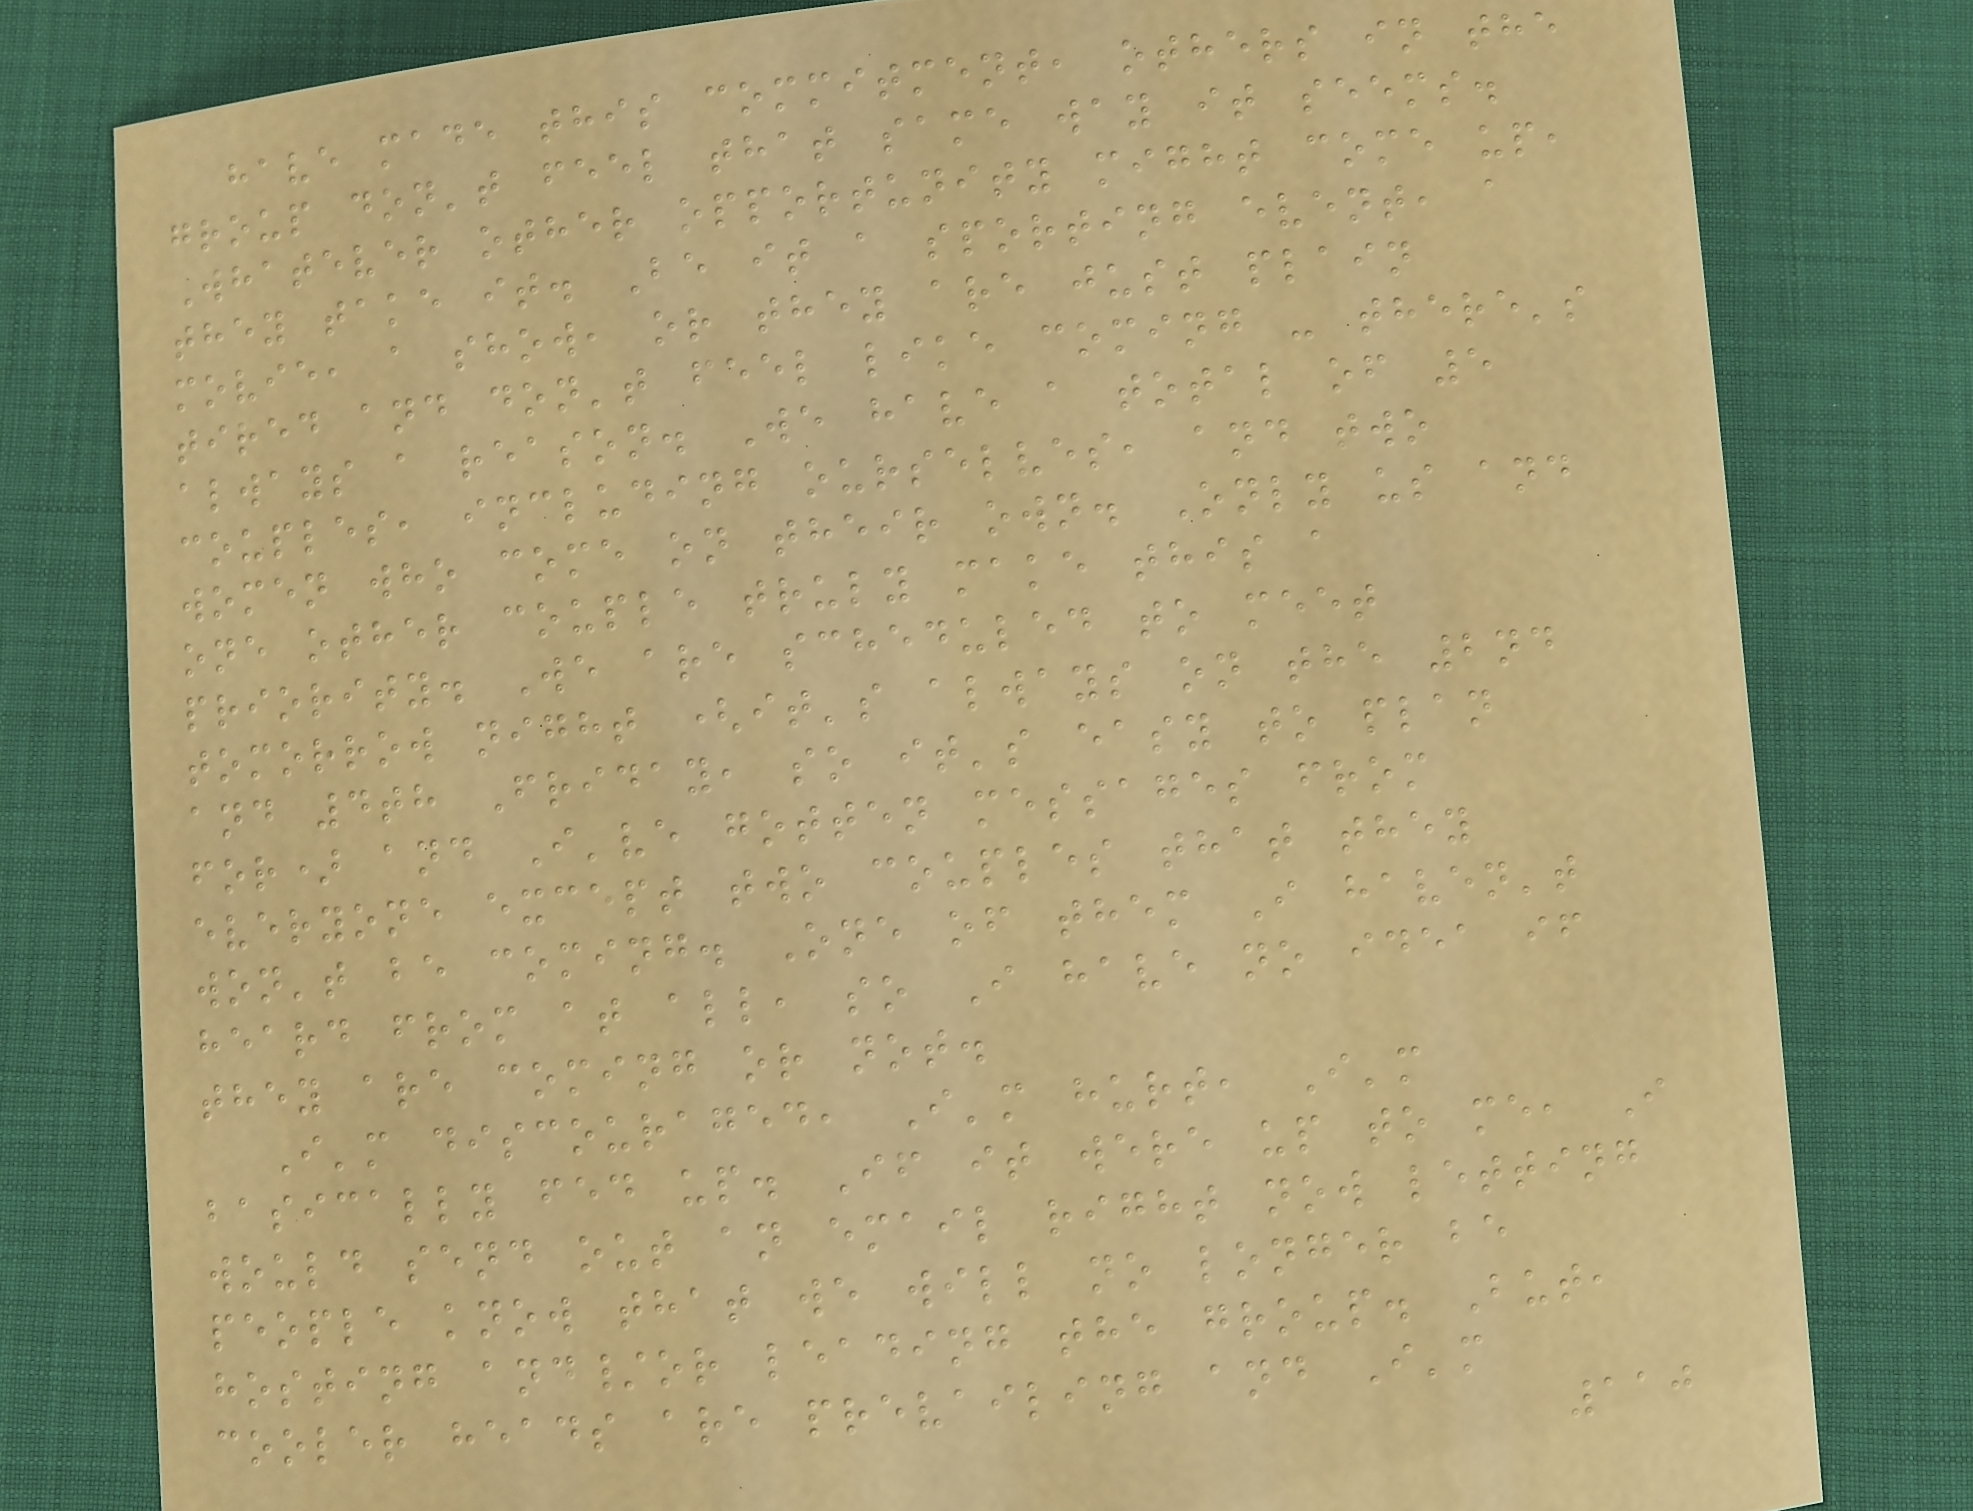have made this commitment, others in the
group don't feel that same way it seems.
Whatever other opportunity might come up,
they take it. Be it a sporting event, a
movie, a show, or they are just plain
tired and don't feel like coming - there's
always a reason. We have a total of 5
couples, including ourselves, and two
women who come on their own. Only us and
one other couple truly make this a
priority. We are scheduled to meet
tomorrow night (it's always on the 2nd
and 4th Friday, so it's easy to plan
for) and I've gotten messages from
everyone except two couples that they
won't be coming. One of them I haven't
heard from at all, so I have no idea if
they are coming or not.
I'm discouraged, I'm hurt, I'm
basically fed up. If it were up to me, I
would send out an email right now letting
people know that we will no longer be
hosting and/or leading the group. But,
cooler heads are prevailing and I'm
110
